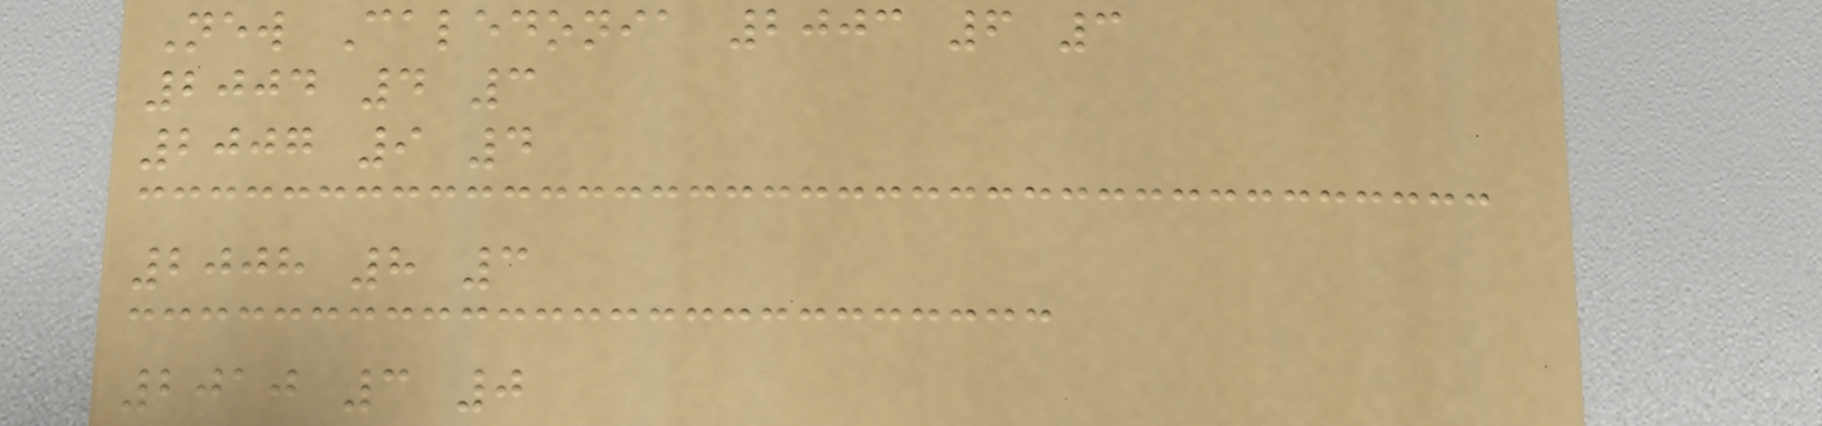New Caledonia 2003 6 3
2004 4 3
2007 9 4
2008 8 3
2010 3 0
